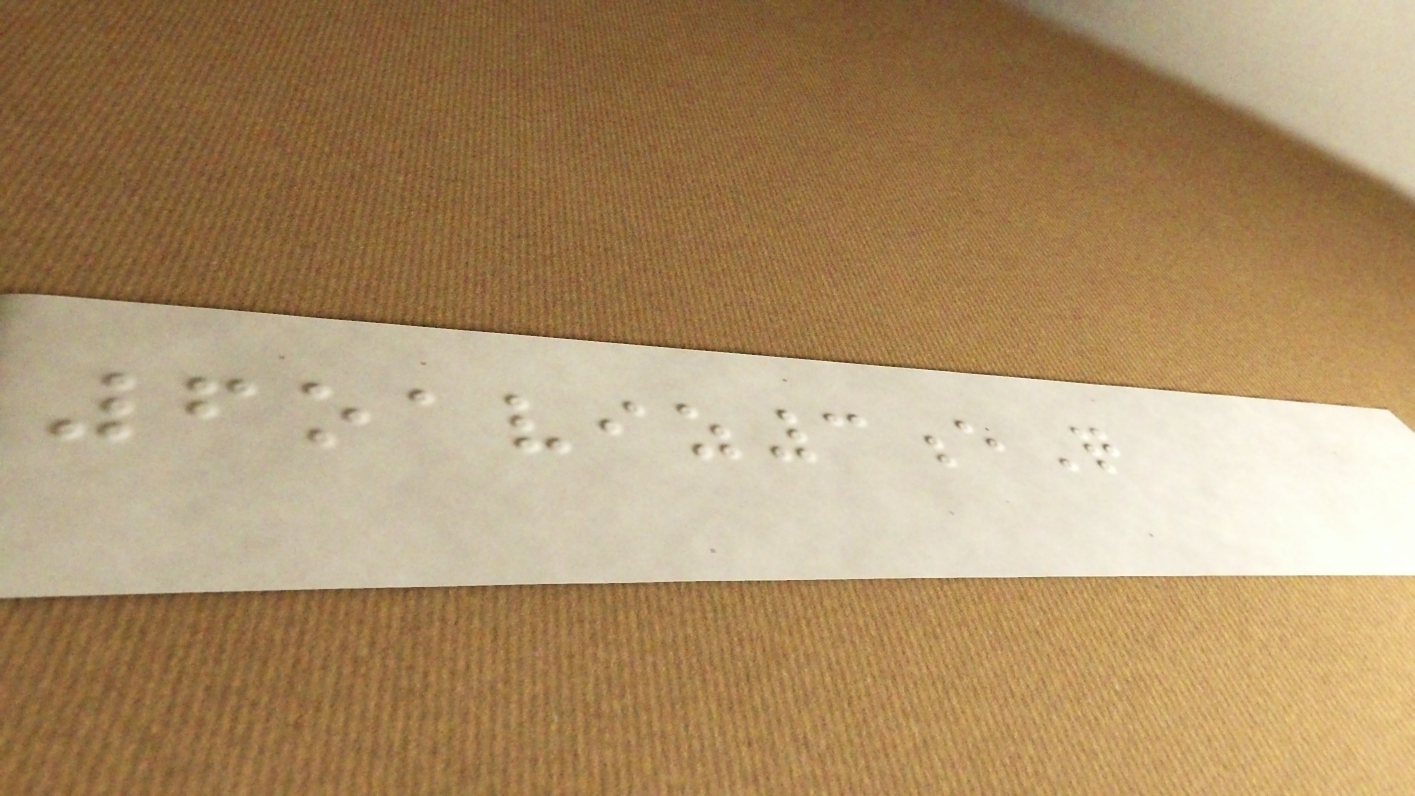6oaviz3eQ
